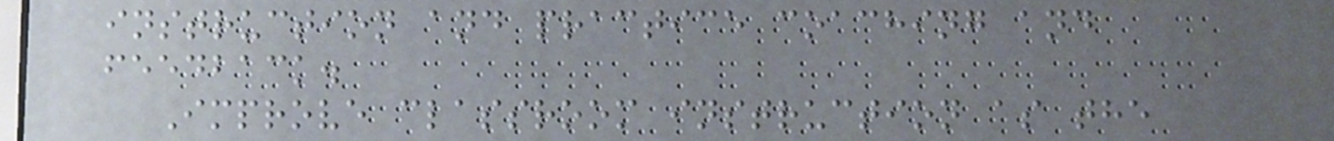instruction and practice coaching and
feedback.
Improve classroom instruction as the
